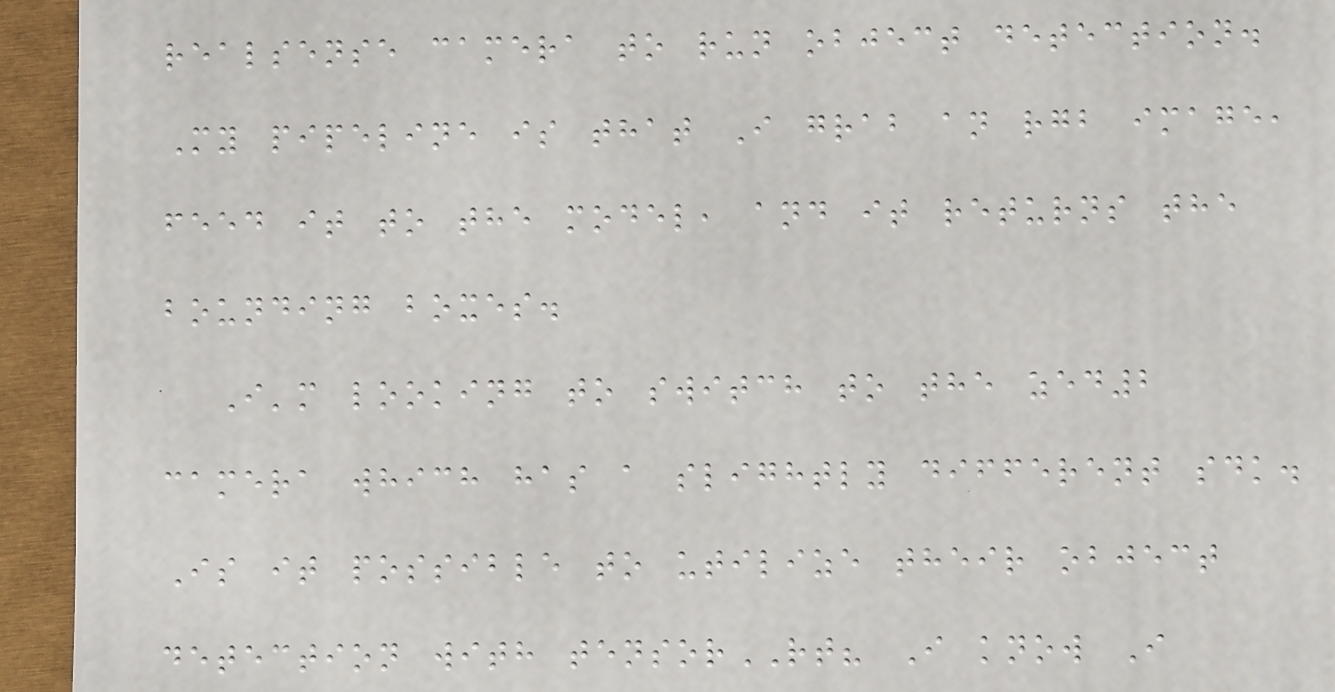realsense camera to run object detection.
My pipeline is that I grab an rgb image,
feed it to the model, and it returns the
bounding boxes.
I'm looking to switch to the zed2
camera which has a slightly different sdk.
Is it possible to utilize their object
detection with tensorRT? I know I
